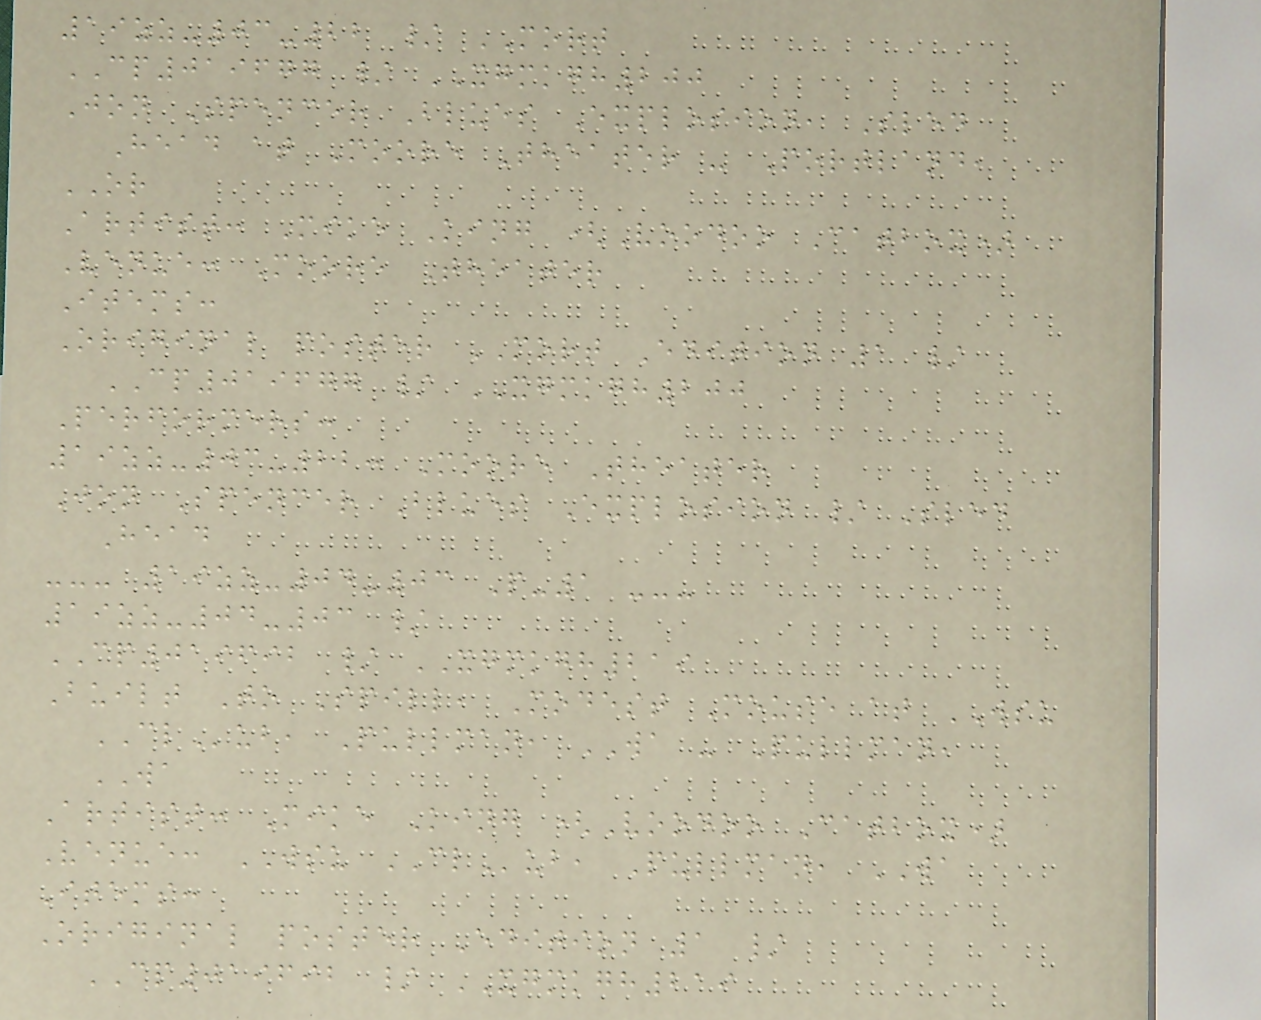19zz-03-22 / MORT
CP019677 / XGMKGH200
Jon Spencer Blues Explosion, Sled
Head at Moore Theater - Portland,
OR
Artist: Mike King (Voodoo Catbox)
Venue: Moore Theater
Items:
Original poster MORT Edition 1 /
CP019677 / XGMKGH200
Performers:
19zz-03-22: Moore Theater
Jon Spencer Blues Explosion / Sled
Head
--- 19zz-04-03 P-1 ---
19zz-04-03 /
CP019692 / XGMKGH219
Built To Spill, Modest Mouse at WSU
CLub, Pullman, WA - Pullman,
WA
Artist: Mike King (Voodoo Catbox)
Venue: WSU CLub, Pullman, WA
Items:
Original poster Edition 1 /
CP019692 / XGMKGH219
